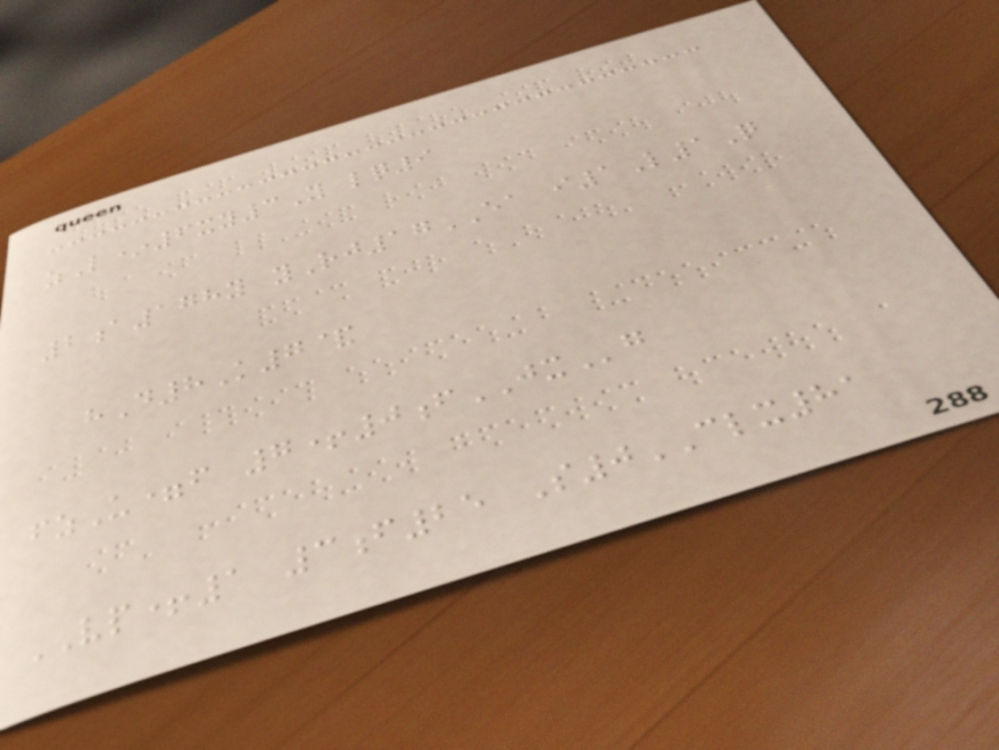zL*6xy3Y lq9
2a178y yRj17EA i1L1Q
hD8K7&
fzU=f 7+0fJXg
VP+1 3f25 S0CLX81
